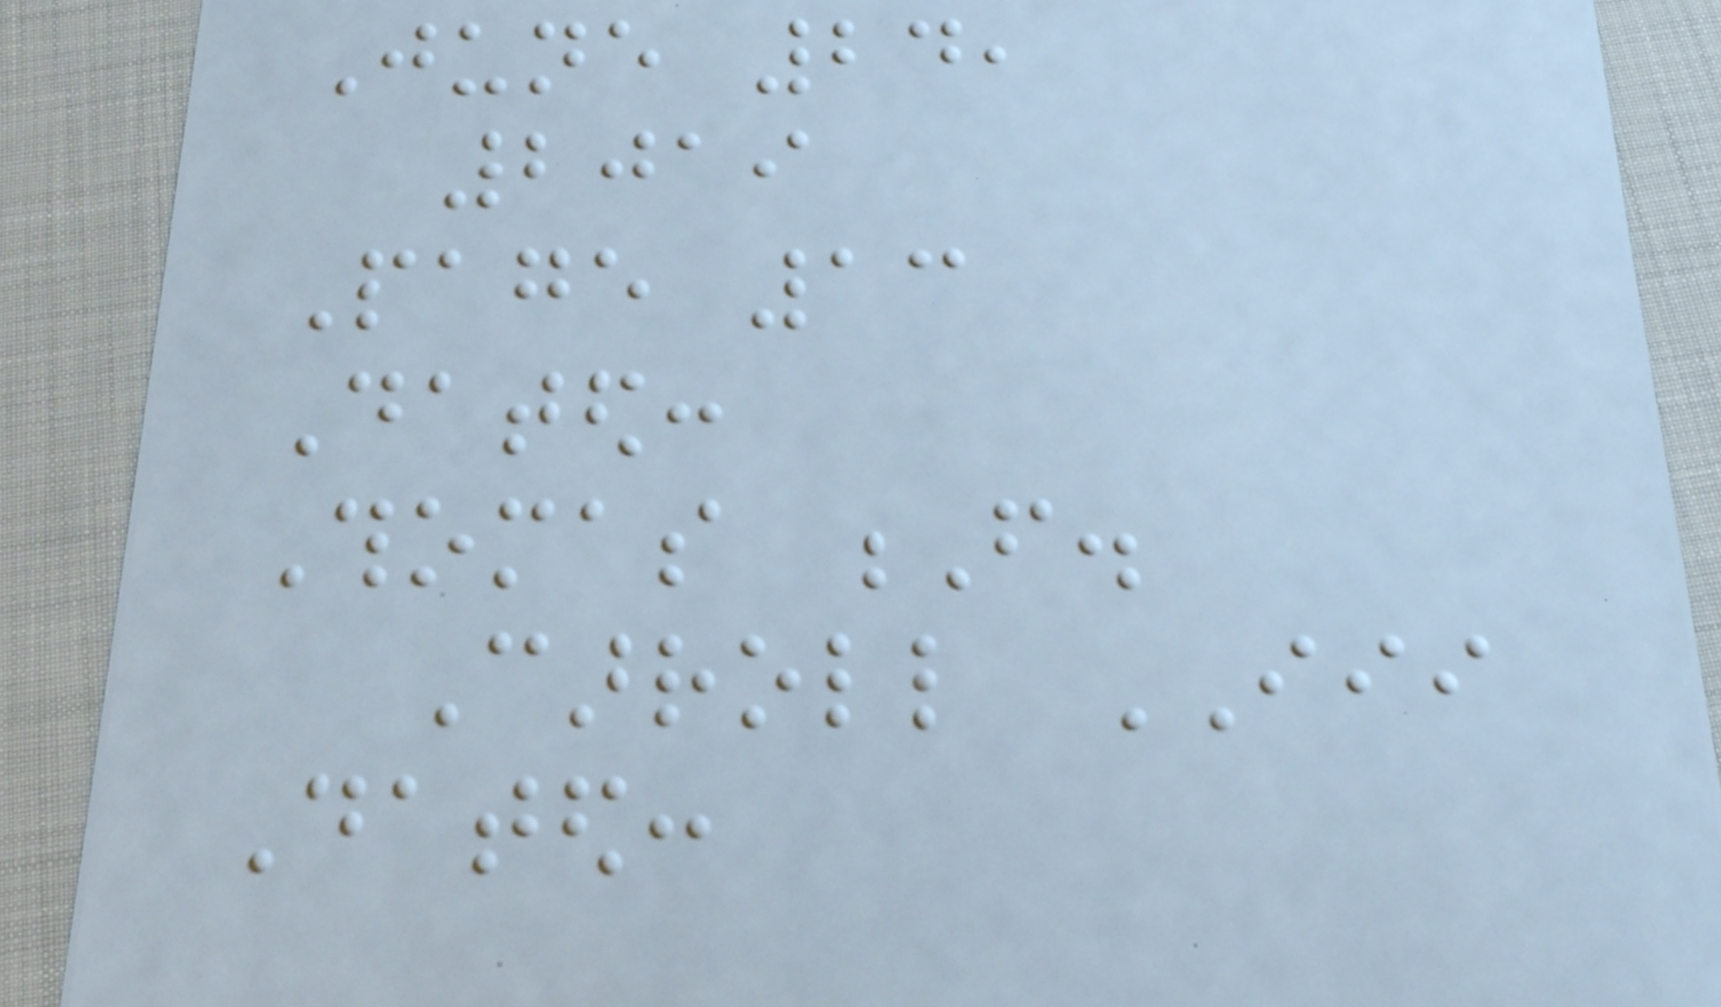June 24,
2019
Page 13
Dated:
Thomas F.
Carroll III
Dated:
